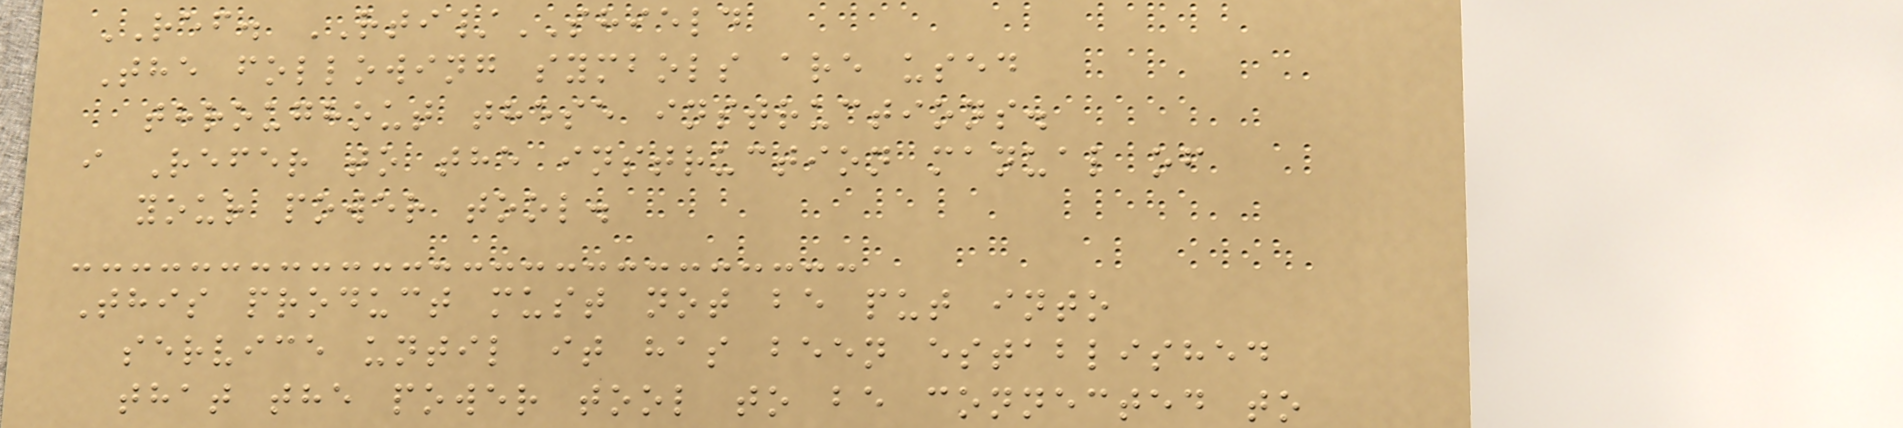REF. RTI/SHIELD
The following symbols are used
throughout these instructions.
i Refer to the instruction manual of
your power tool.
This product must not be put into
service until it has been established
that the power tool to be connected to
